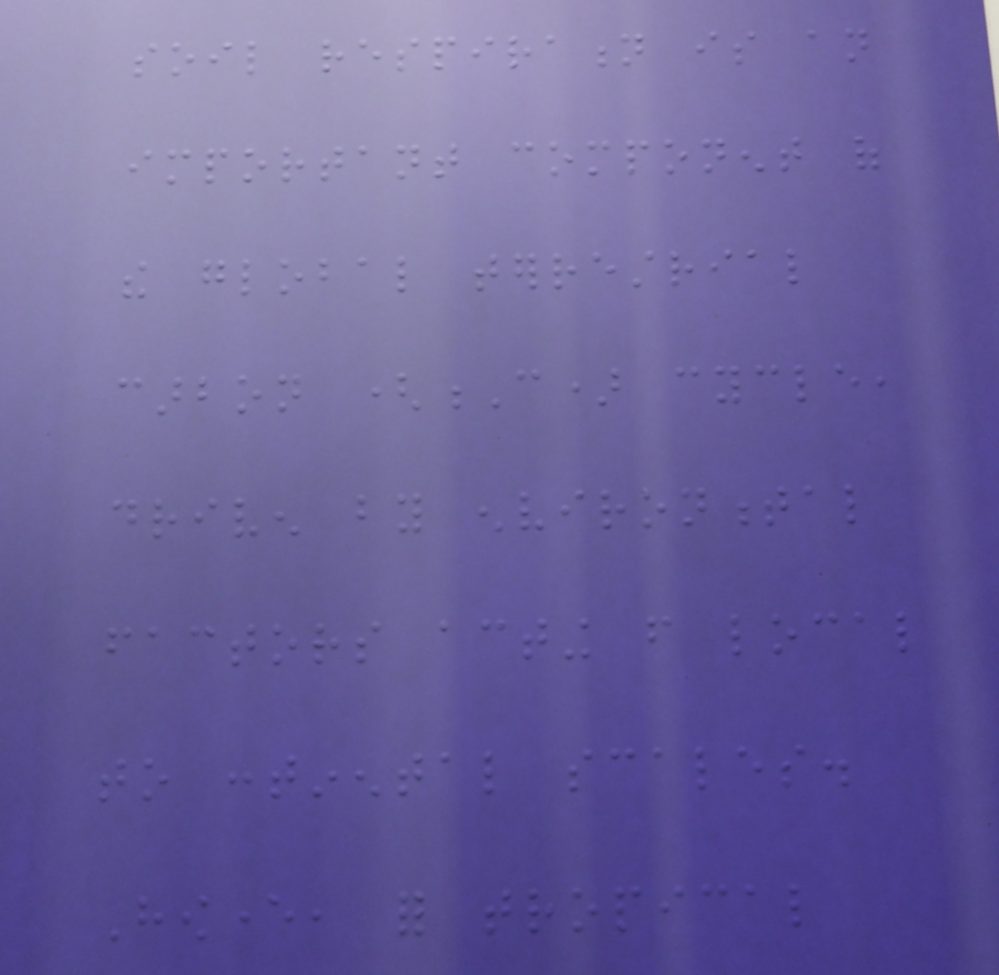soil respiration is an
important component of
the global terrestrial
carbon (C) cycle,
driven by environmental
factors acting from local
to continental scales.
However, for tropical
